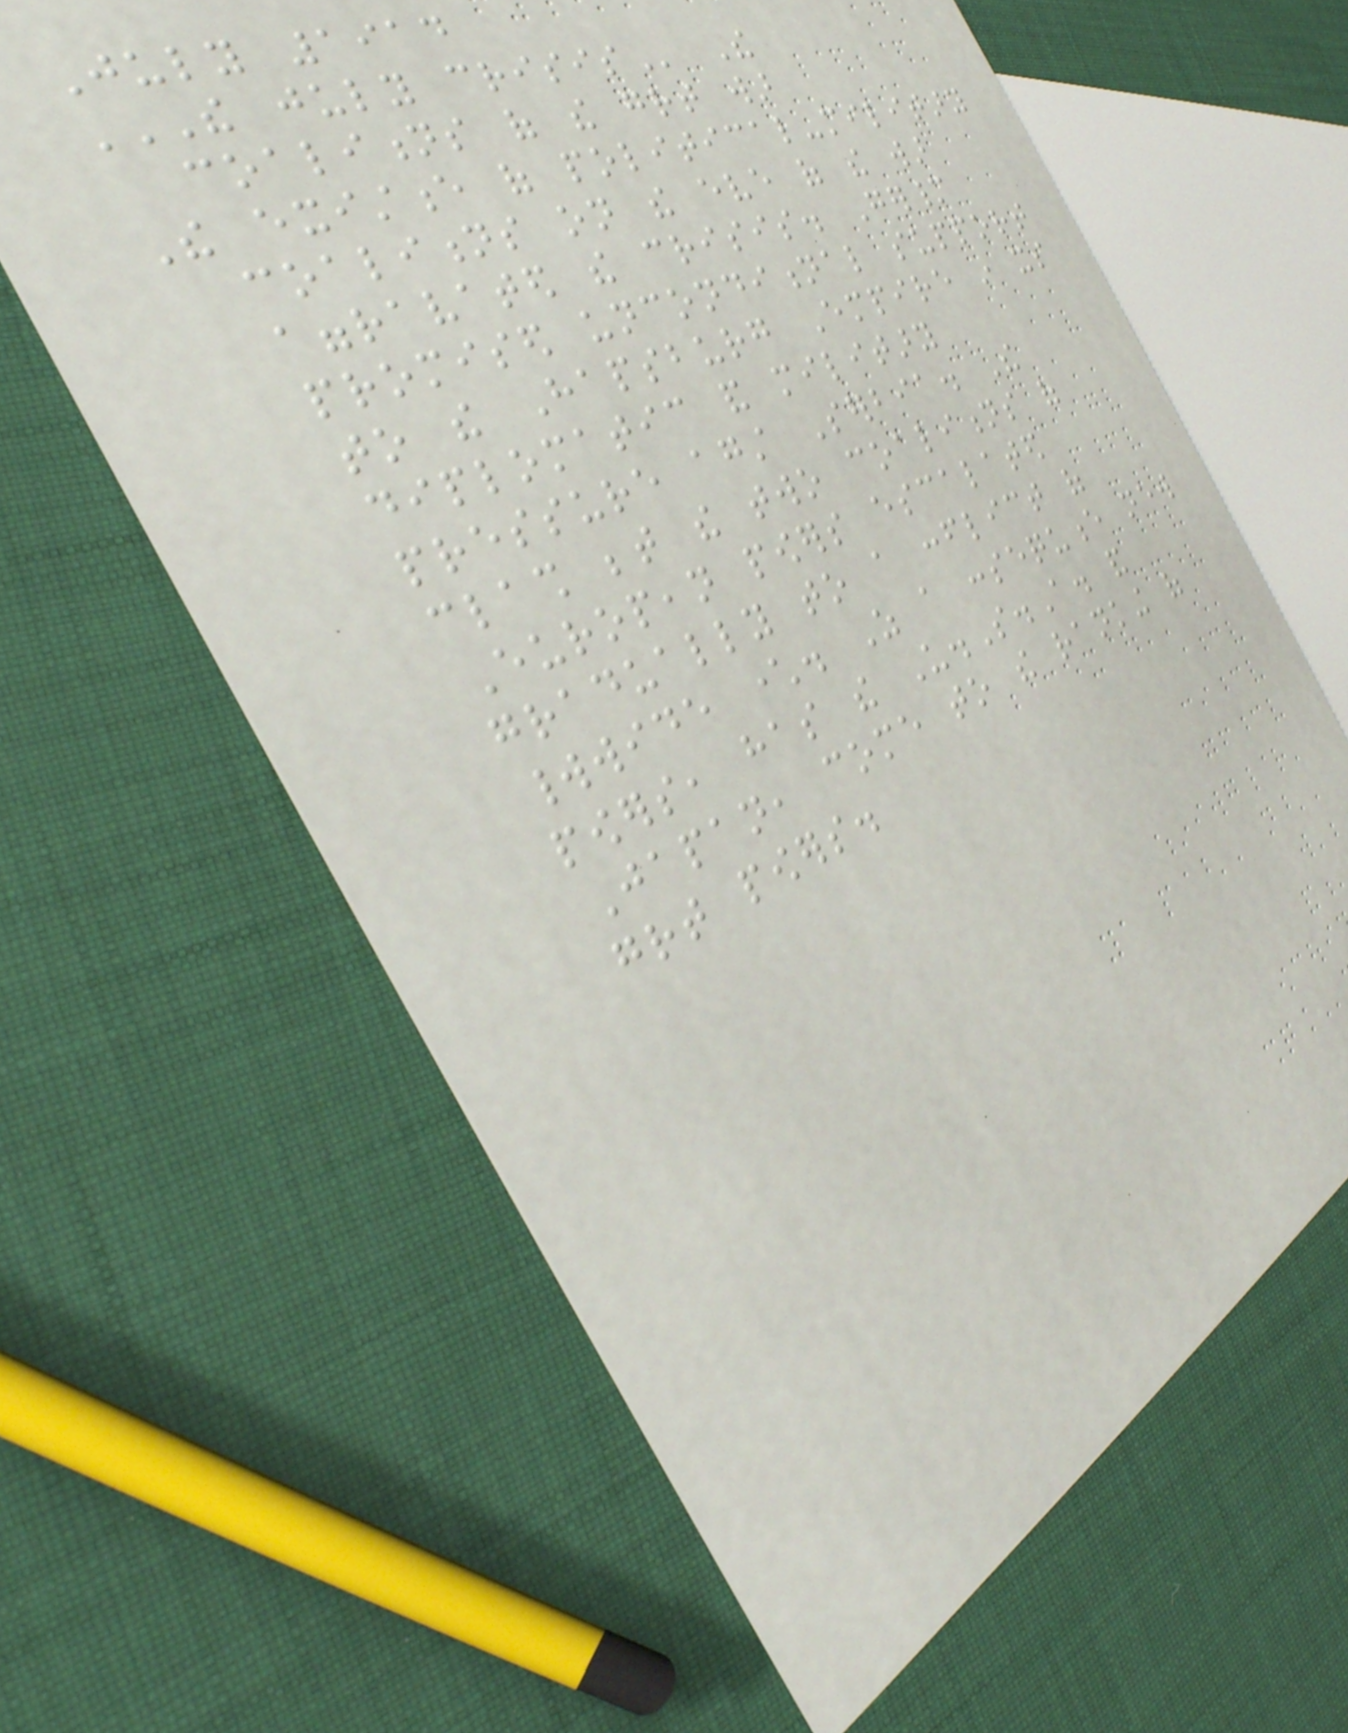July 1914
THE JULY CRISIS The
coalitions of the great war
The existence of political-military
coalitions on the eve of the war
aggravated the crisis. Germany
promised unconditional support
to the Hapsburg Empire in its
diplomatic and military
pressure against Serbia. The
clash between the two coalitions of
European powers escalated
gradually to a conflict of
worldwide character. As a consequence new
powers, has the U.S.A. and
Japan, come to the ranking of
great powers.
